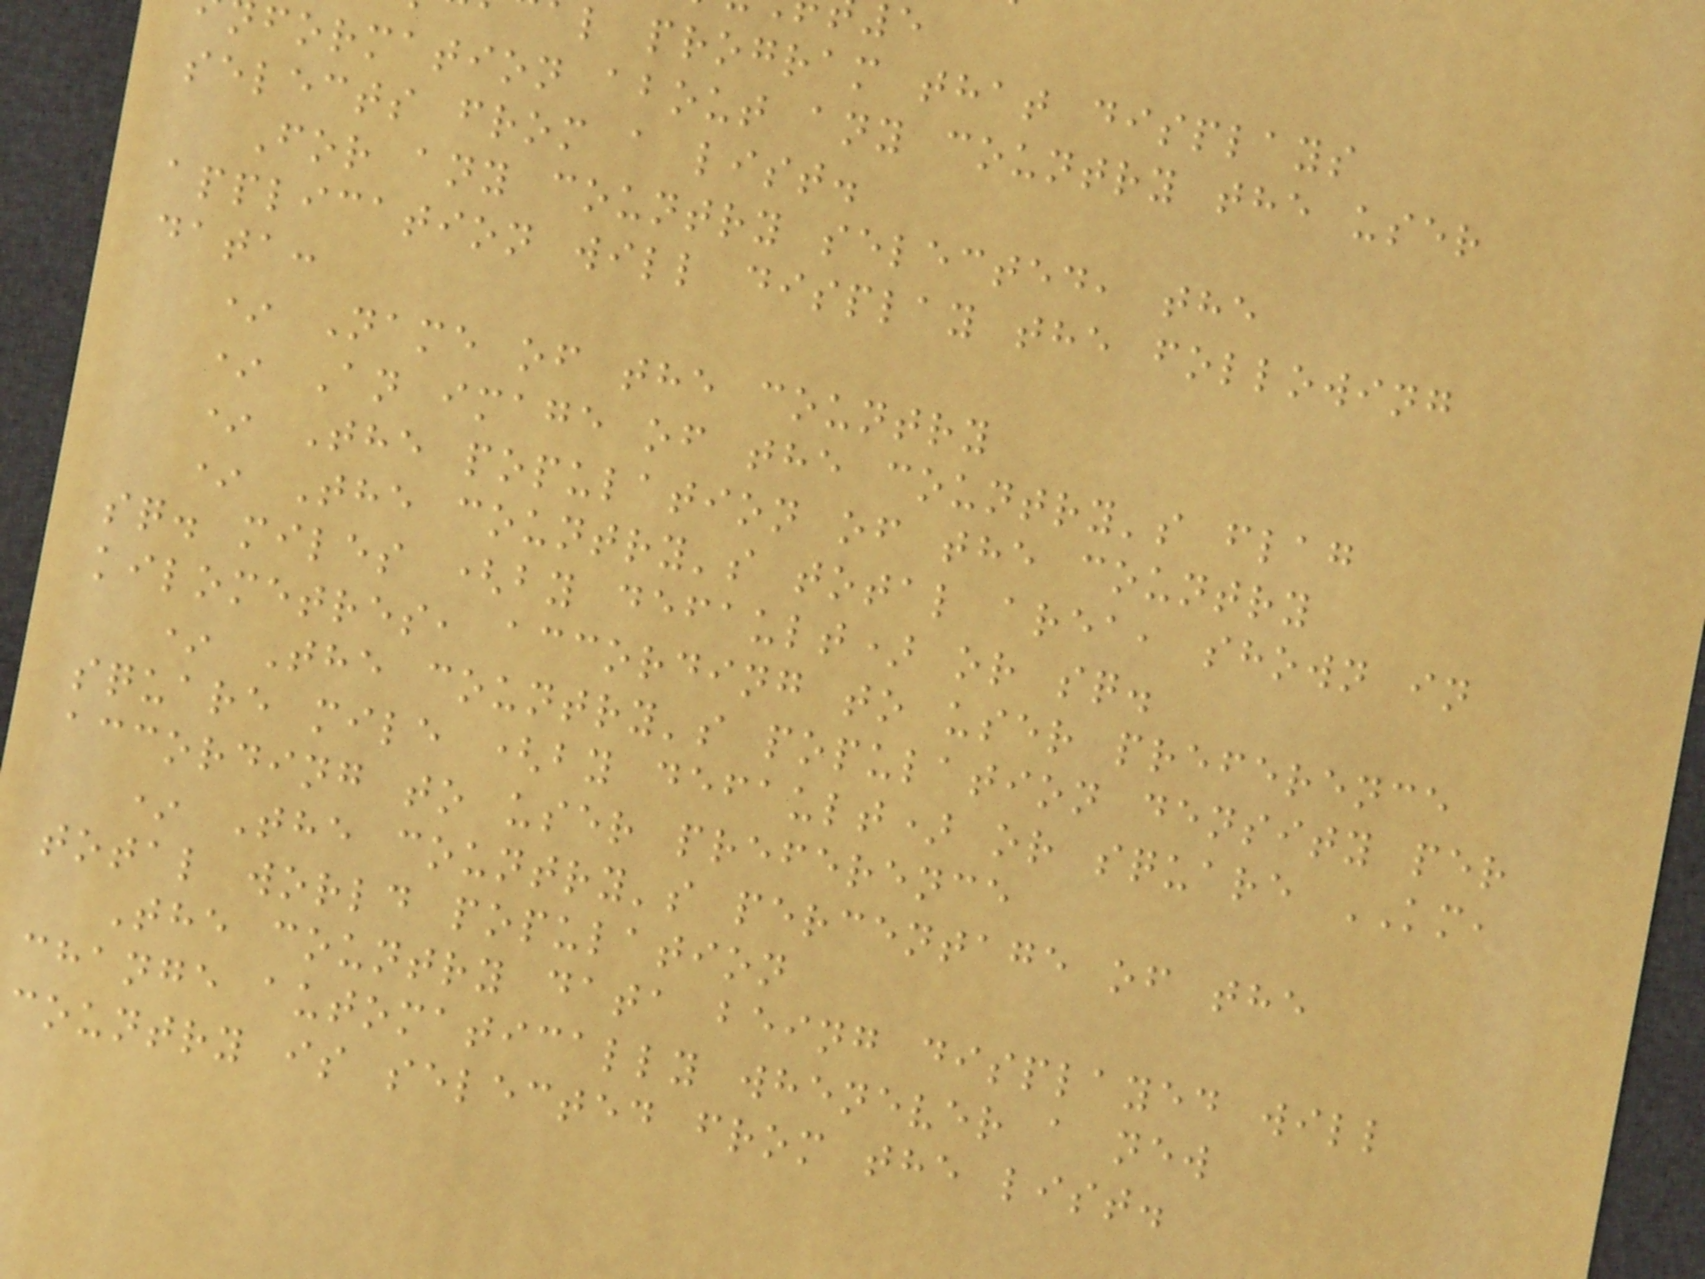l program that displays
formation about any country the user
selects from a list.
For any country selected, the
application will display the following
data:
* Name of the country
* An image of the country's flag
* The population of the country
* The country's total area, shown in
sq. miles (by default) or sq.
kilometres, according to user preference
* The country's population density per
square mile (by default) or square KM,
according to user preference
* The country's percentage of the
total world population
The country data being displayed will
change automatically whenever a new
country is selected from the list.
